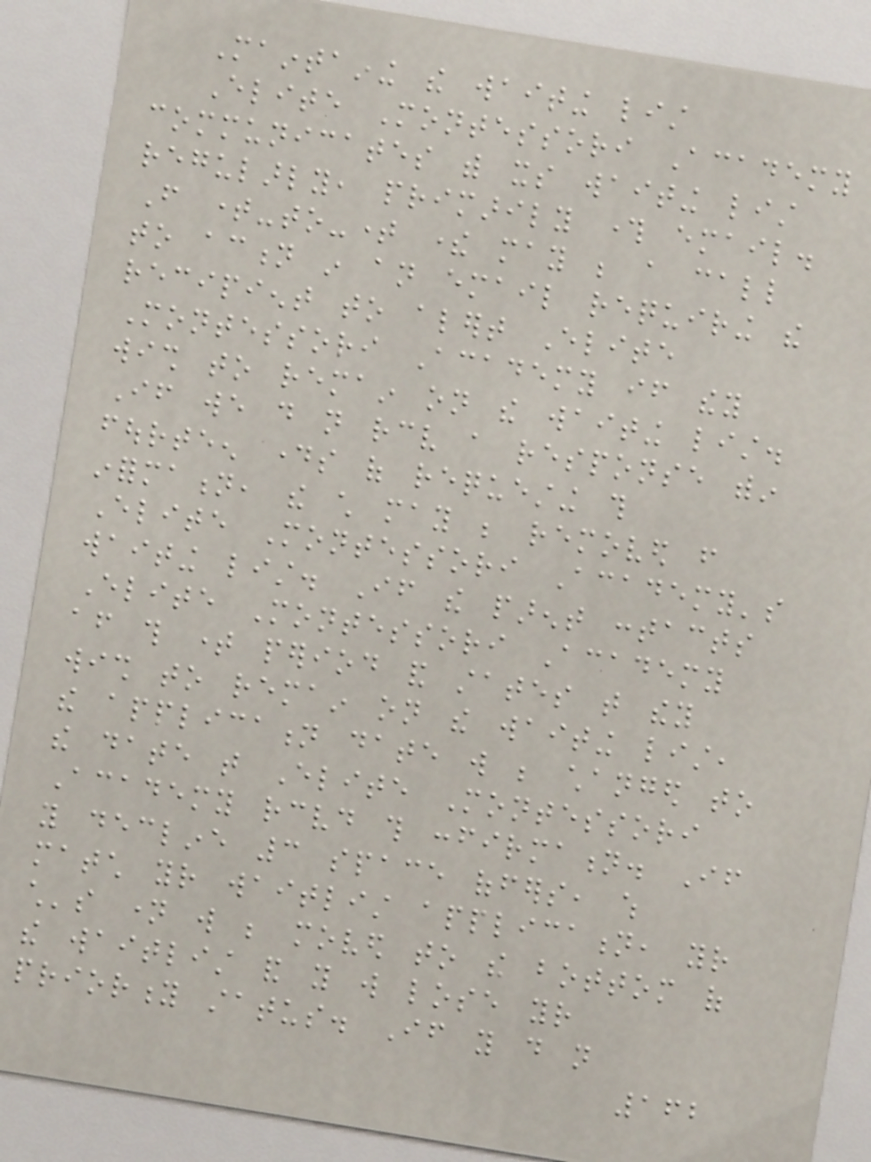Maintaining the waiting list
Elite Montessori Academy
communicates with its waiting list
regularly, primarily through email.
From time-to-time there may be a call
to action in an email requiring the
recipient to alert Elite
Montessori Academy if they
wish to remain on the waiting list.
If we do not receive a response within
fourteen days of requesting this
information, the child may be removed from
Elite Montessori Academy's
waiting list. If the parent contacts
Elite Montessori Academy
after this time period and states that they
wish to remain on the waiting list,
the application date will be changed to
the date that Elite Montessori
Academy received this confirmation. If
you decline 3 space offers, which
match your waitlist application, your
child's name will be moved to the bottom of
the waitlist and you will lose your
priority status. If you do not
162
